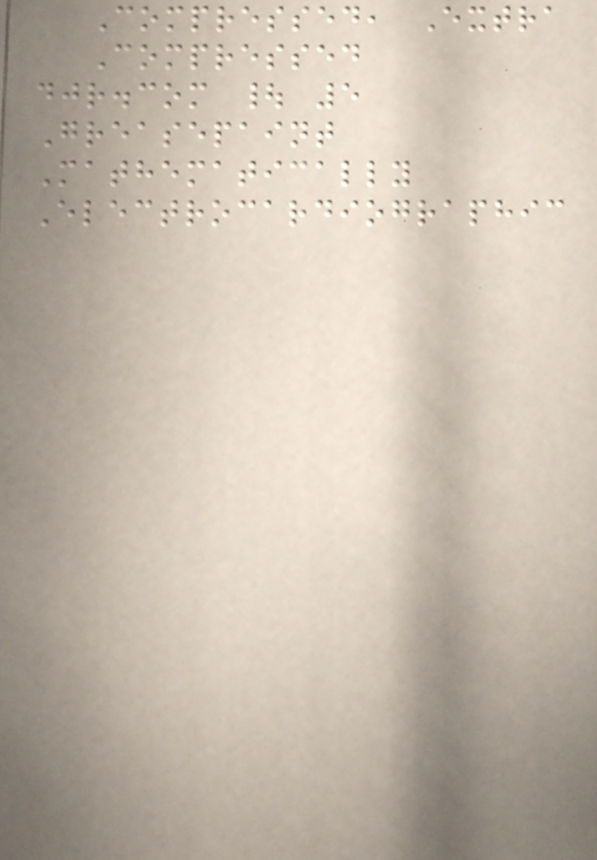Compressed, Extra
Compressed
djr.com | 5
Greasepaint
Mathematically
Electrocardiographic
